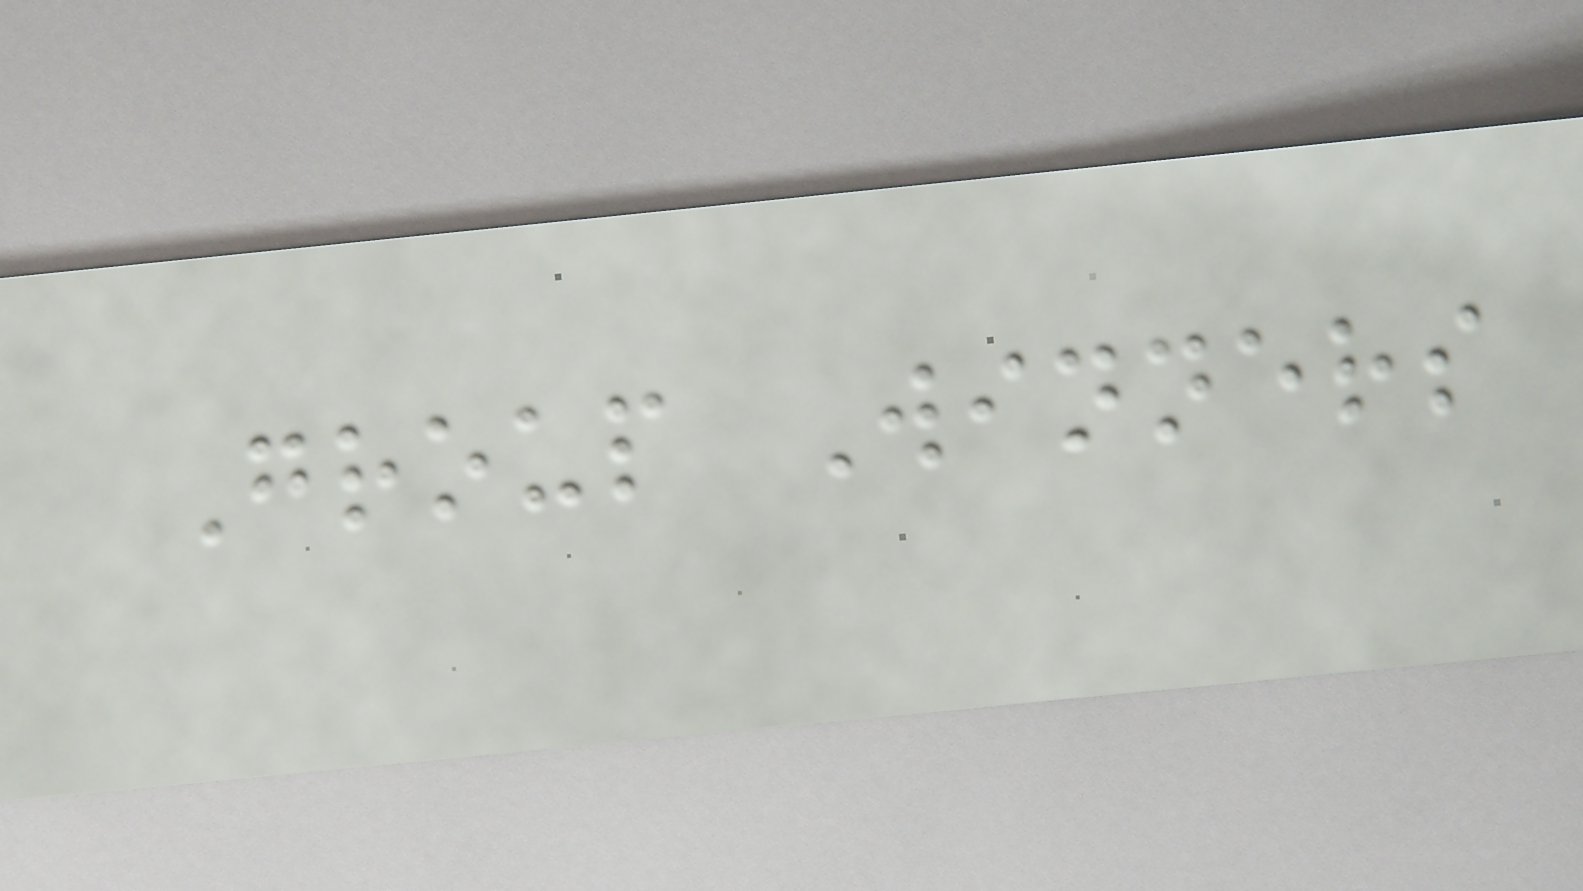Group Winners
